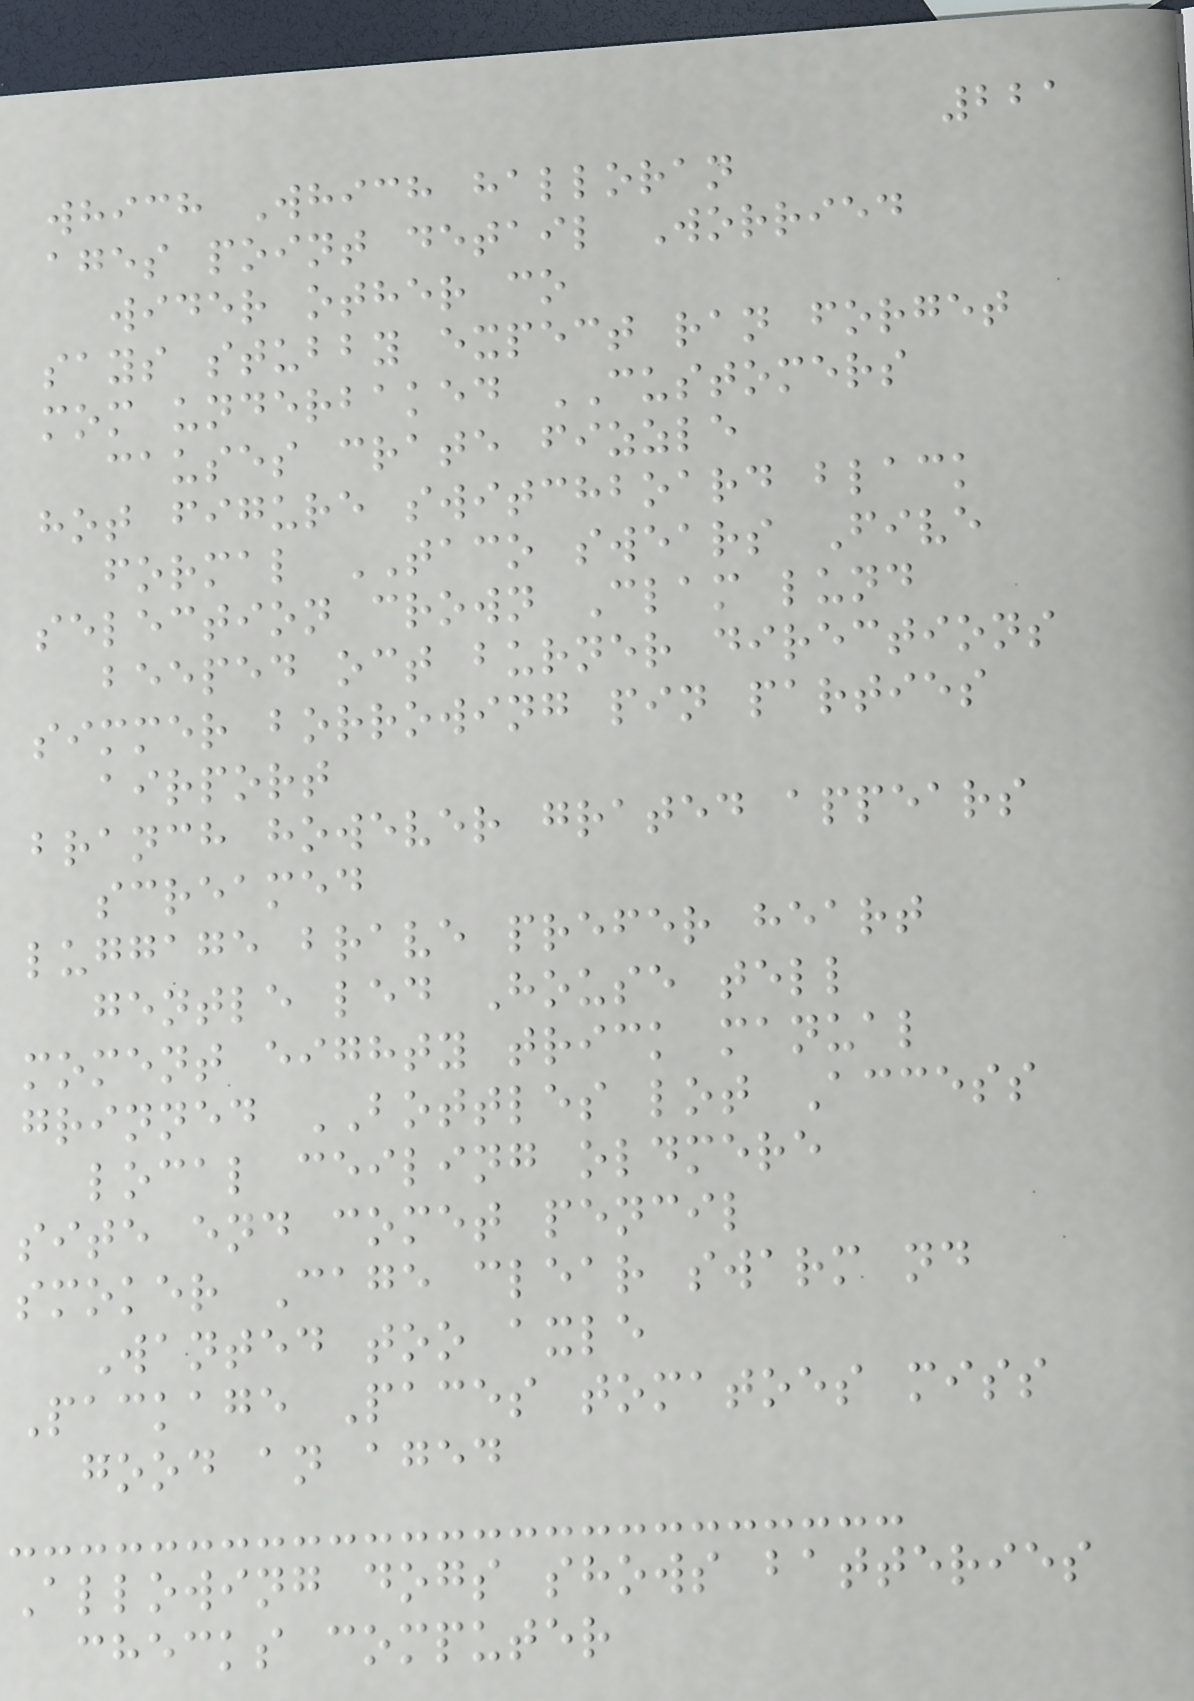221
which Which halloran
ages point detail Worried
wider other co
says stubby expect ran forget
mom underbaked CUSTOMERS
causes crate fizzle
hot figure switchboard black
formal TACO swears Five
selection crown Clam lund
beeped oct burner directions
simmer borrowing pin parties
airport
branch however grated appears
screamed
luggage brave prefer heart
gentle led House tell
moment eighty trick manual
grinned BOTTLES lot Access
local ceiling oldmere
site end comet pencil
smoker Cage clear swarm nd
Wanted too axle
Package Paces tomatoes miss
good an aged
Allowing dogs shows batteries
checks computer
